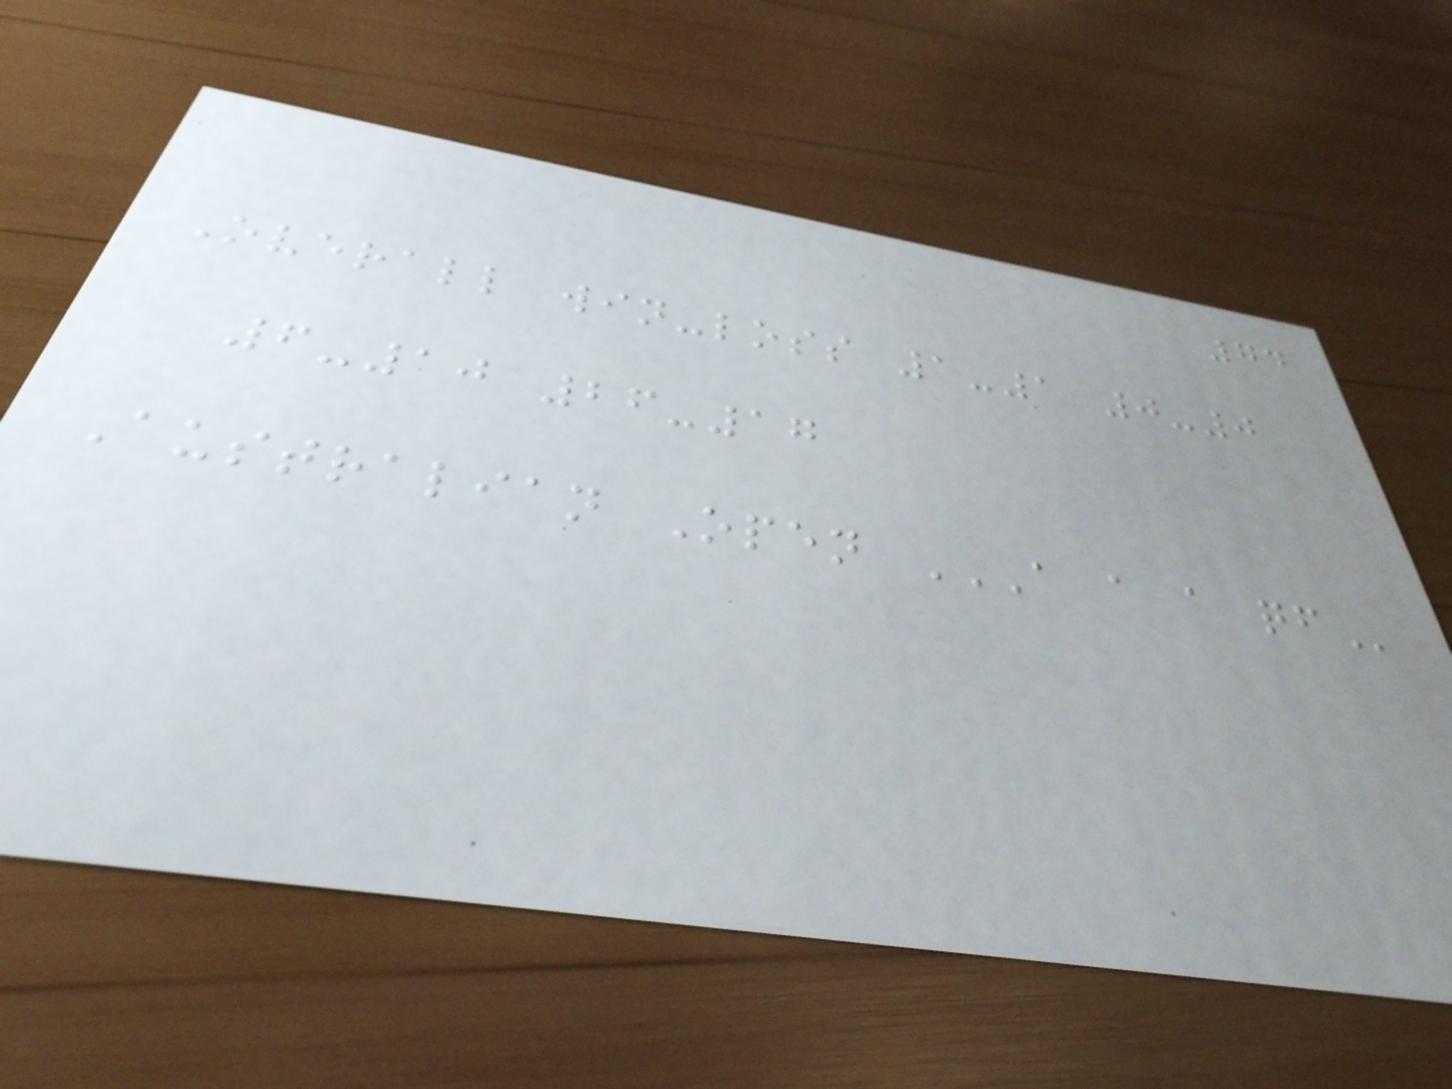74
Overall win-loss 1-1 0-0
6-10 26-17
Australian Open A A A QF
